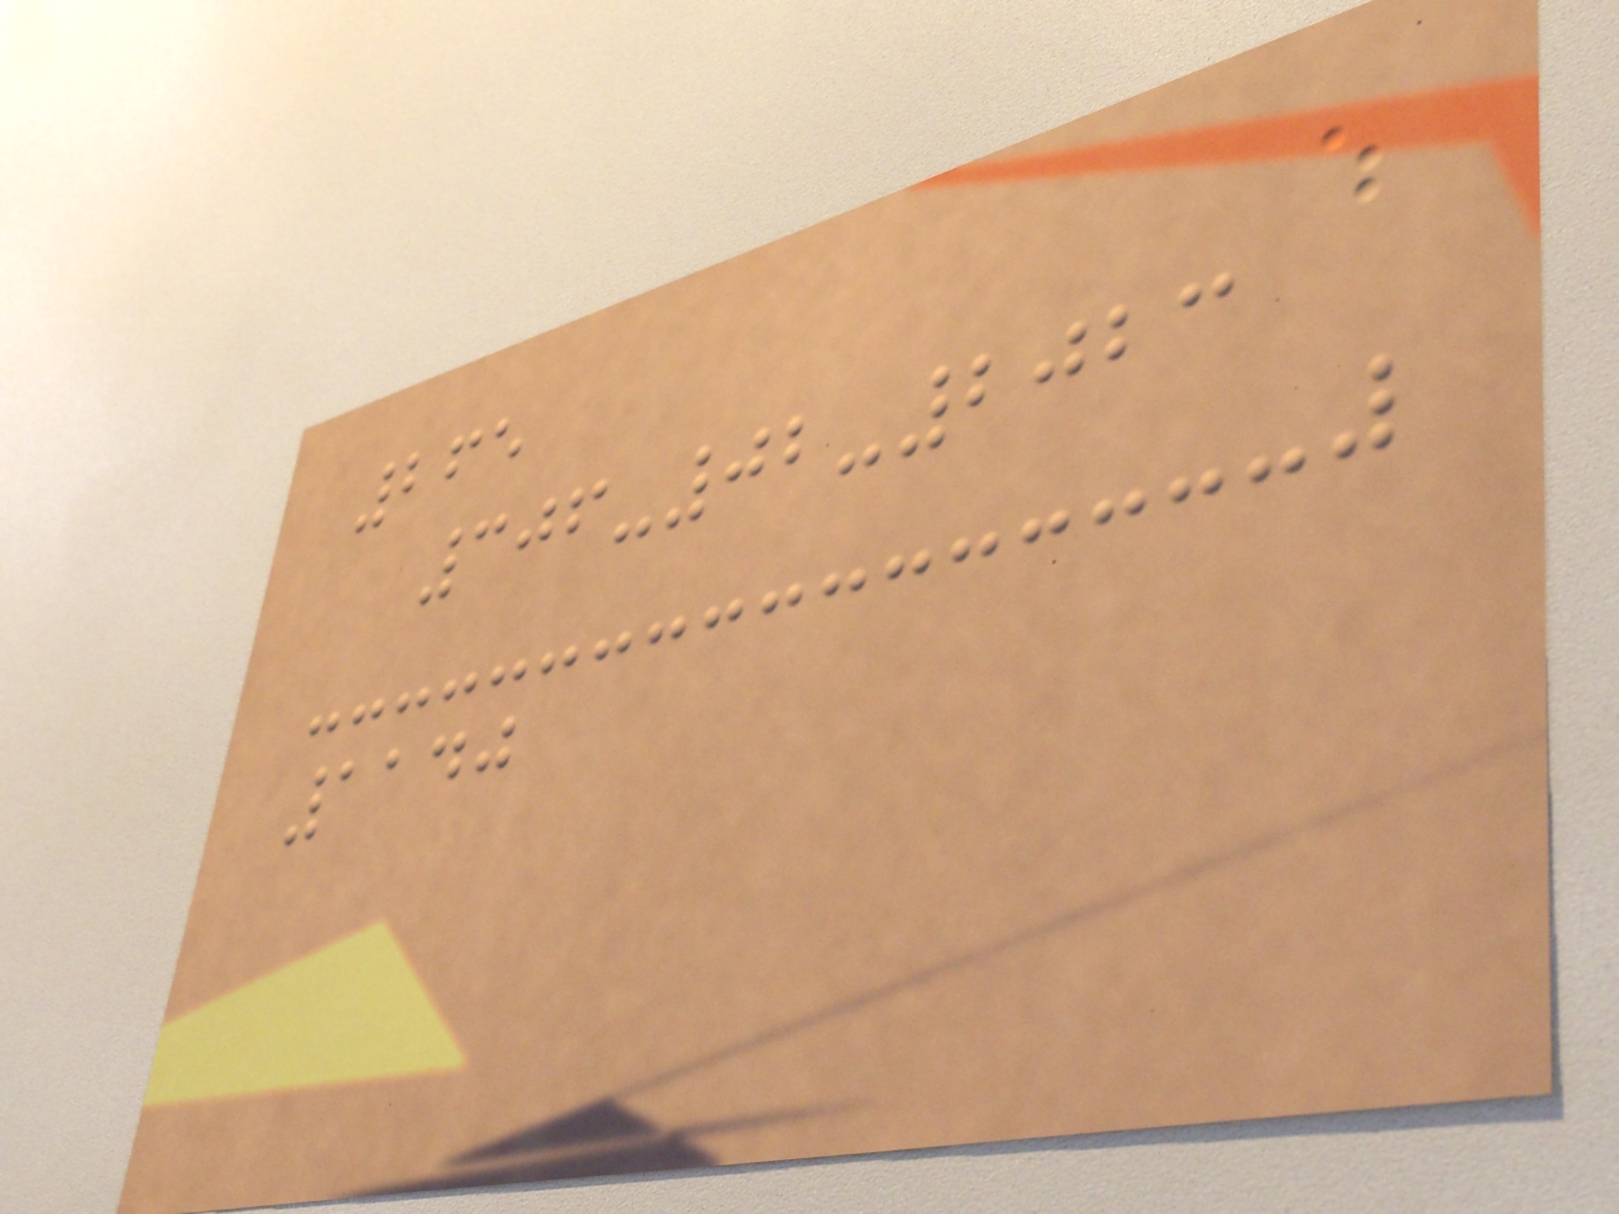265
306-02-2023
1140
